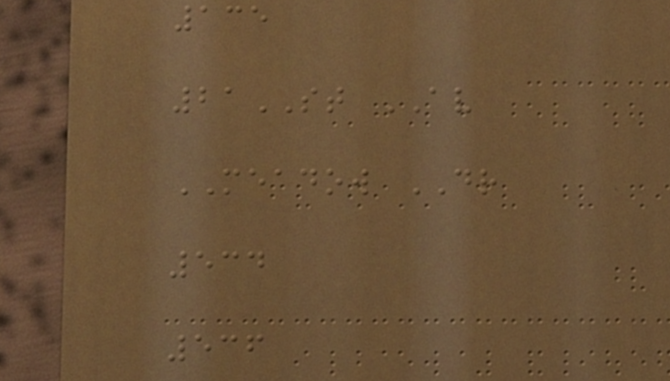135
21ST AV
MEADOW DR
534
536
